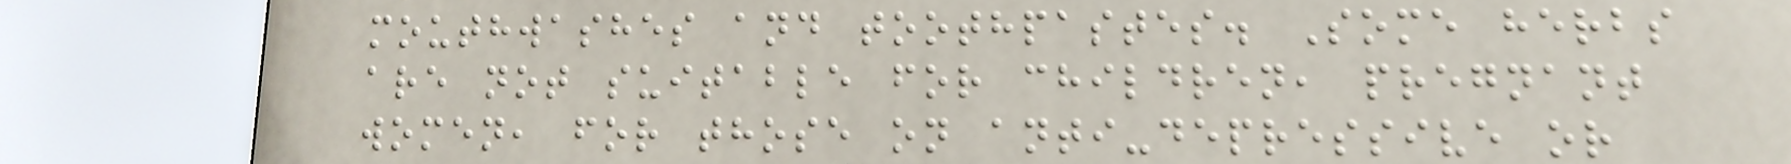mouthwashes and toothpastes. Some herbs
are not suitable for children, pregnant
women, for those on anti-depressive or
